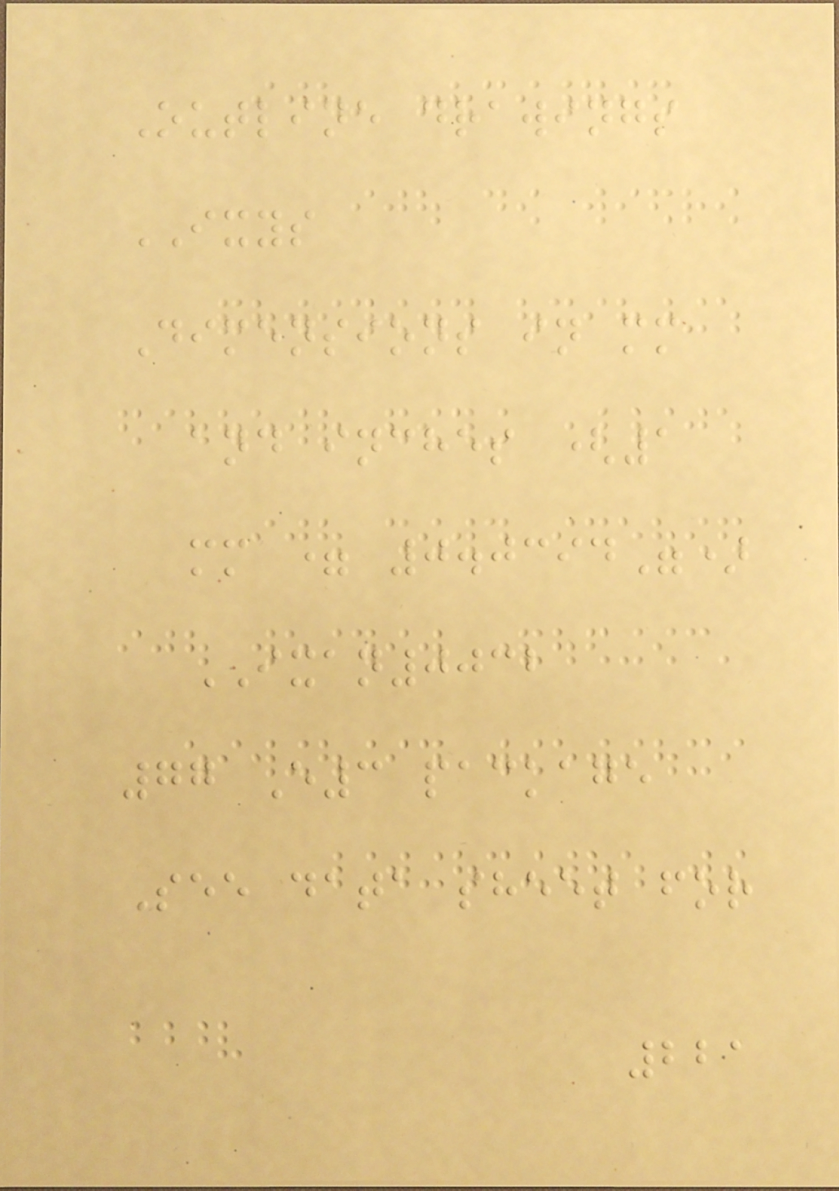Outline drawings
IXYS
Dimensions in mm
and inches (1
mm = 0.0394")
IXAN0032
77 E3 package
See data sheet for
221
